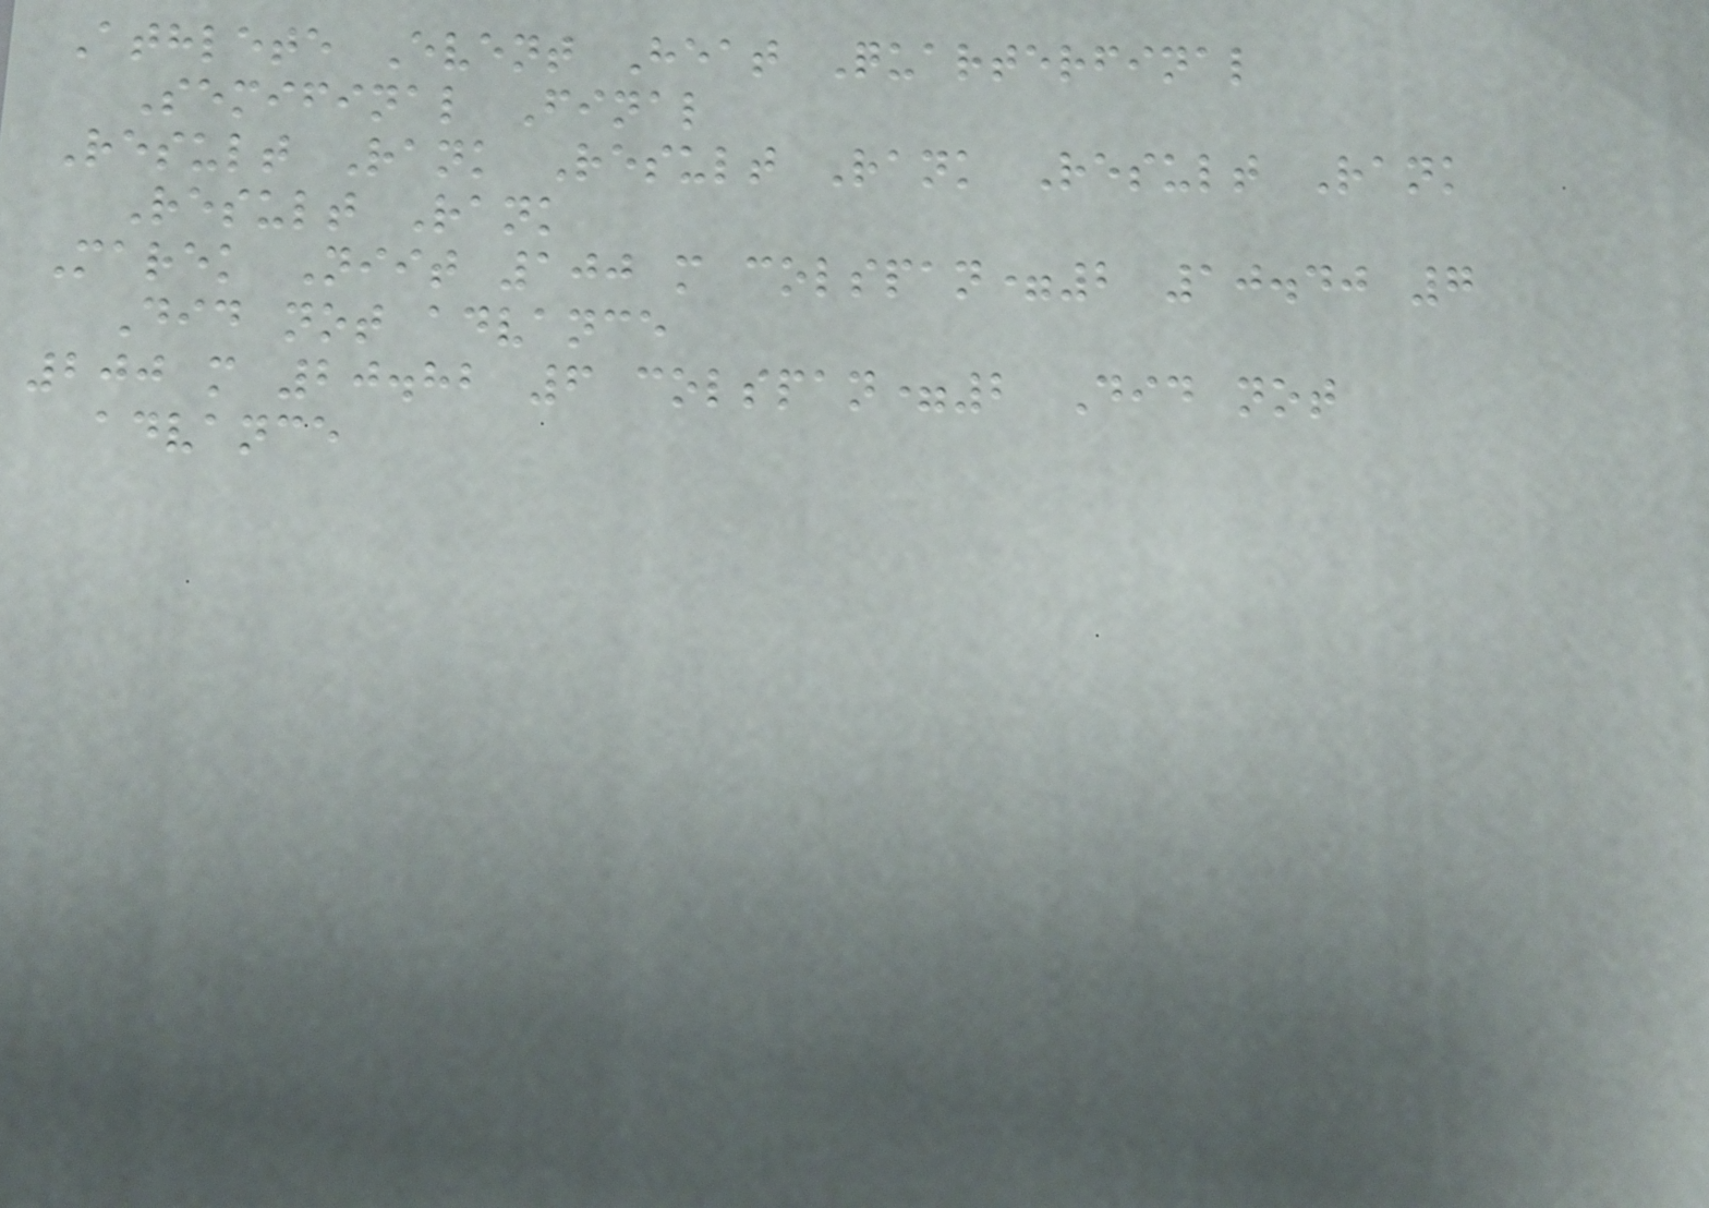Athlete Event Heat Quarterfinal
Semifinal Final
Result Rank Result Rank Result Rank
Result Rank
Marek Niit 100 m colspan=2 10.40 7
Did not advance
200 m 20.82 6 colspan=2 Did not
advance
